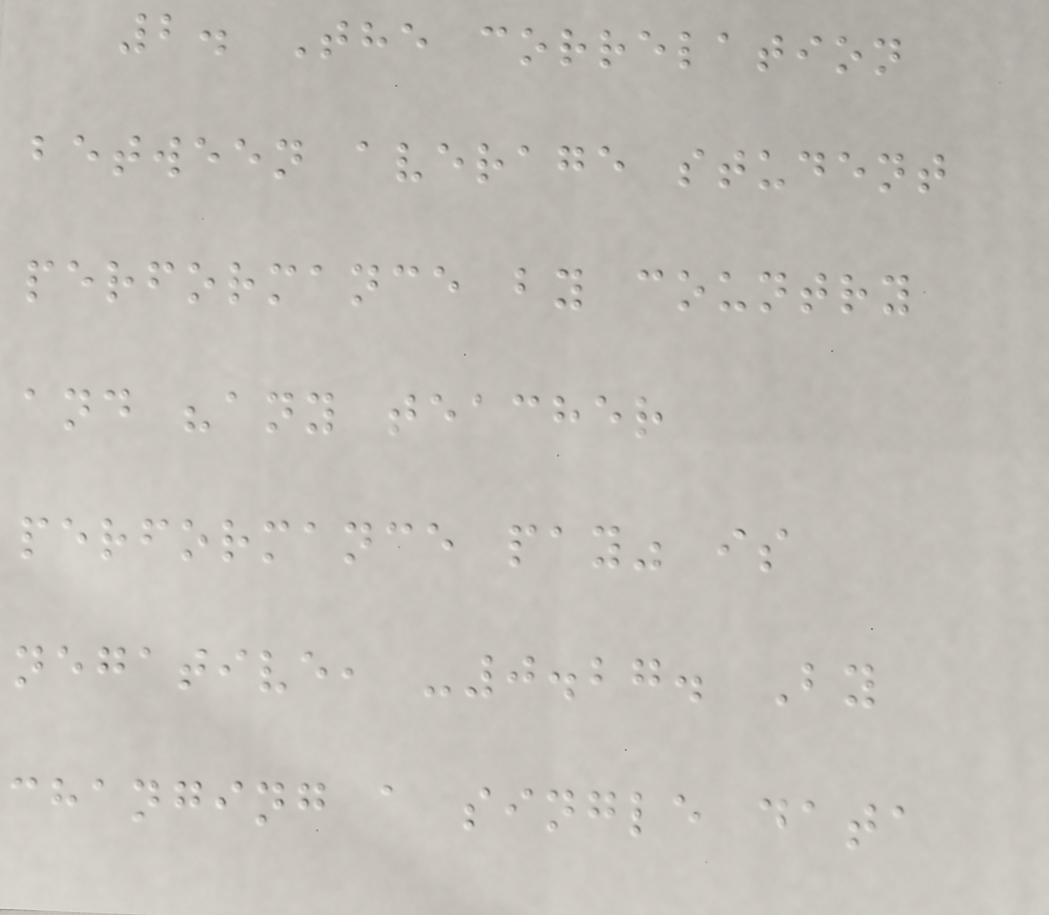2. The correlation
between average student
performance by country
and "any teacher
performance pay" is
negative, -0.27. By
changing a single data
